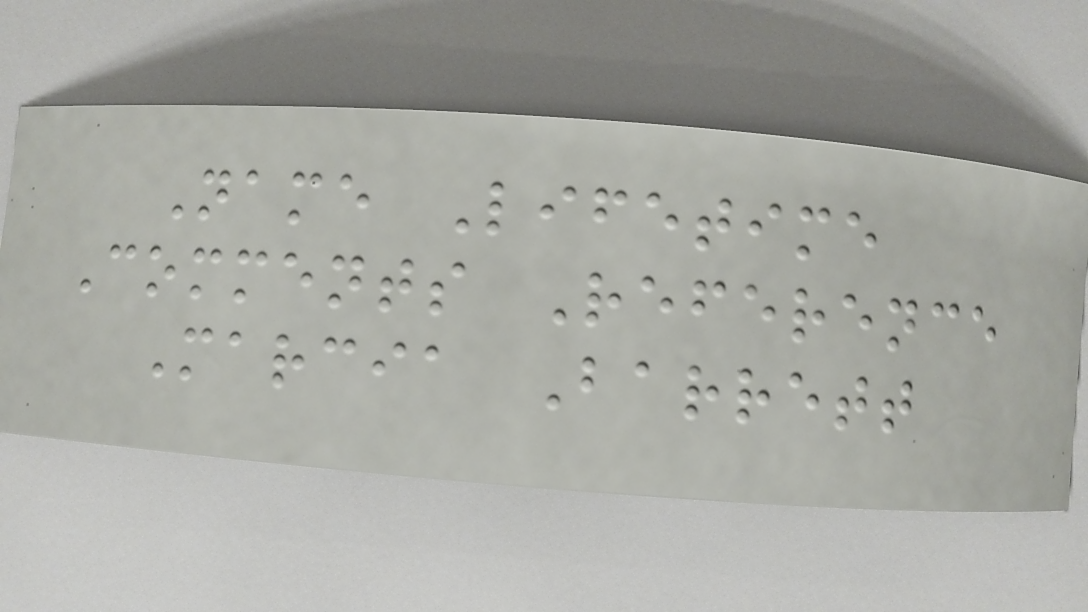Name Lifetime
Comments Reference
Marcia Barrett
